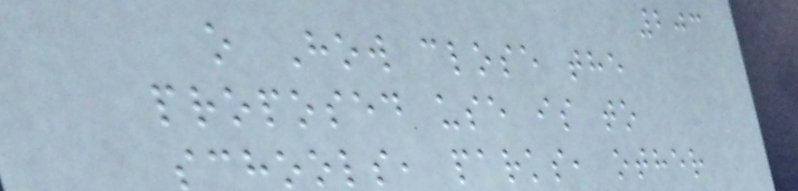203
o How close the
proposed use is to
schools, parks, other
